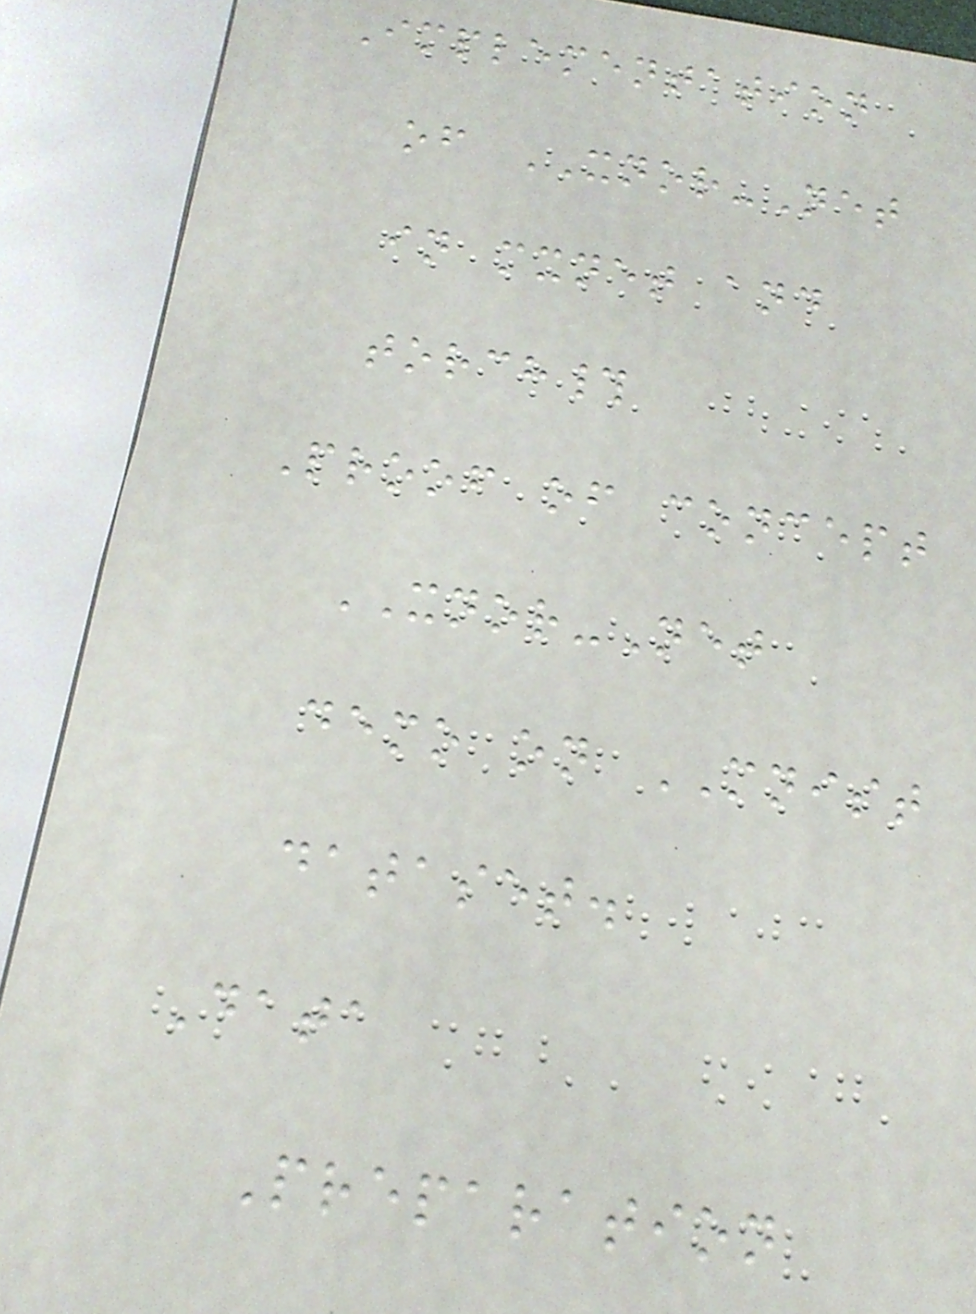Implementation
of XNOR-Net
in mxnet and
torch#
Proof of concept
XNOR-Net
demo on MNIST
dataset.
Data
Preparation
